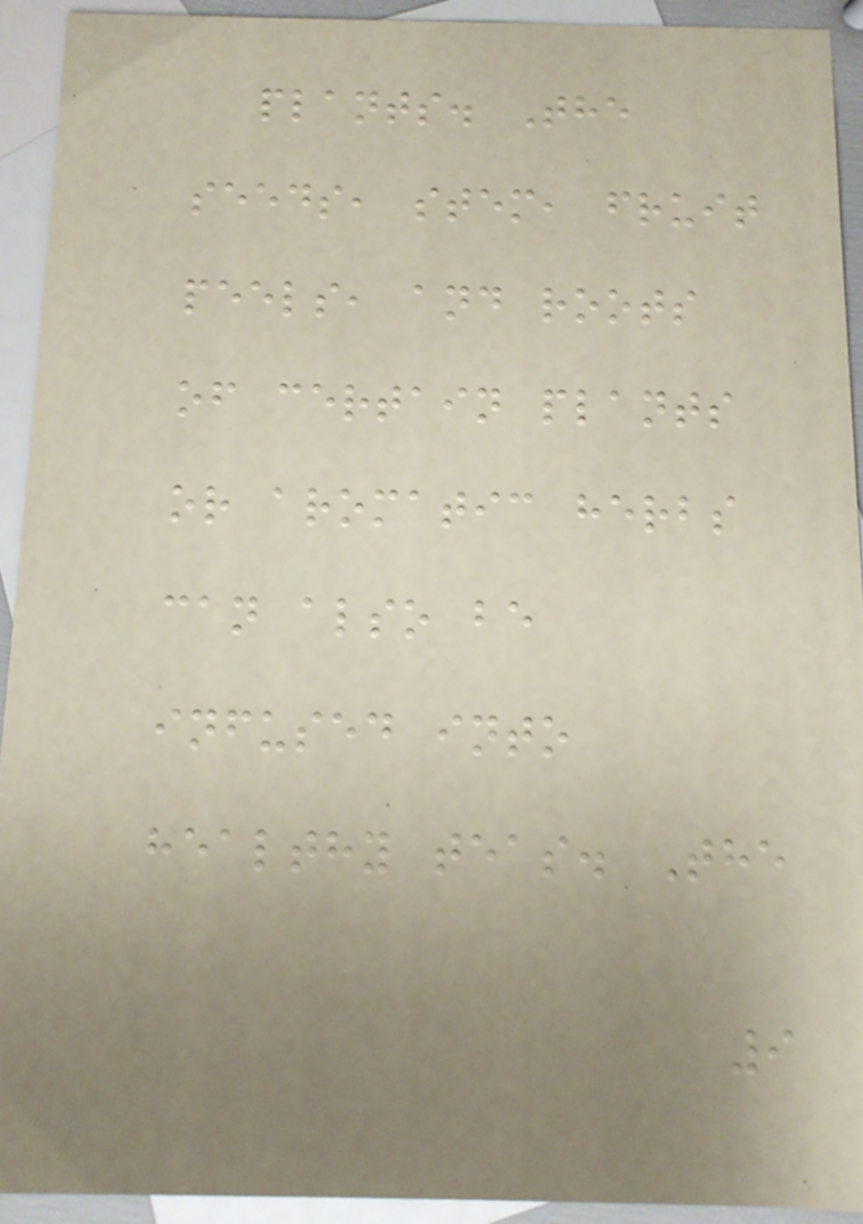plants. The
seeds, stem, fruit
peels, and roots
of certain plants
or aromatic herbs
can also be
infused into
healthy teas. The
9
